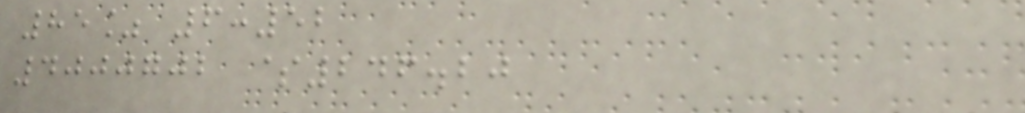85% 6:52
4000702 $246.20
